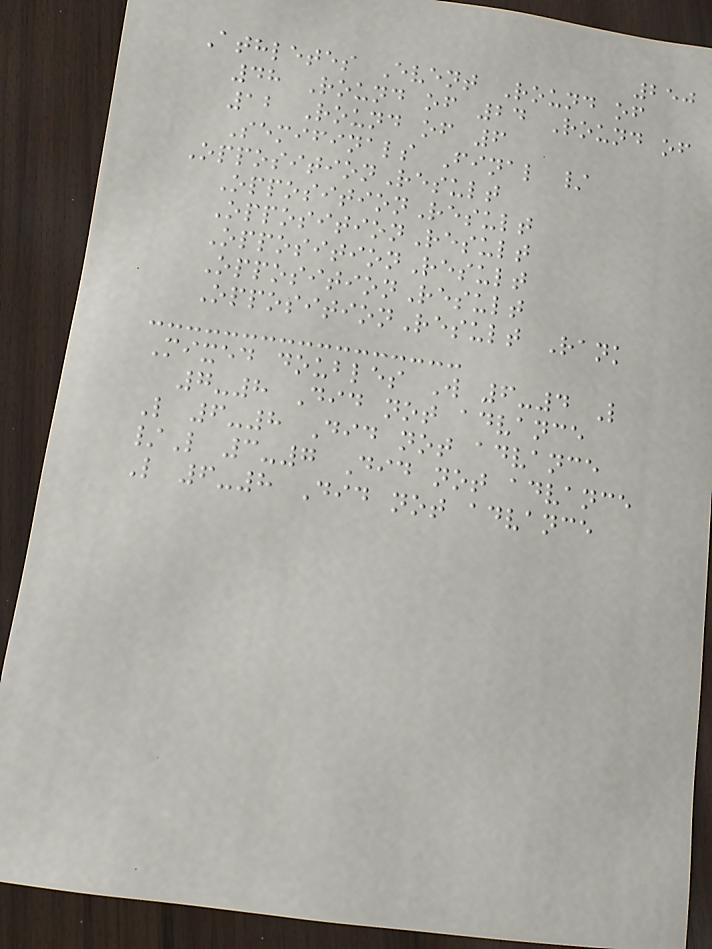250
Athletes Event Round of
48 Round of 24 Round of
12 Round of 6
Semifinals Final /
OppositionResult
OppositionResult
OppositionResult
OppositionResult
OppositionResult
OppositionResult Rank
Mixed doubles W 6-4 L
7-8 Did not advance
L 6-8 Did not advance
/L 3-7 Did not advance
L 6-8 Did not advance
